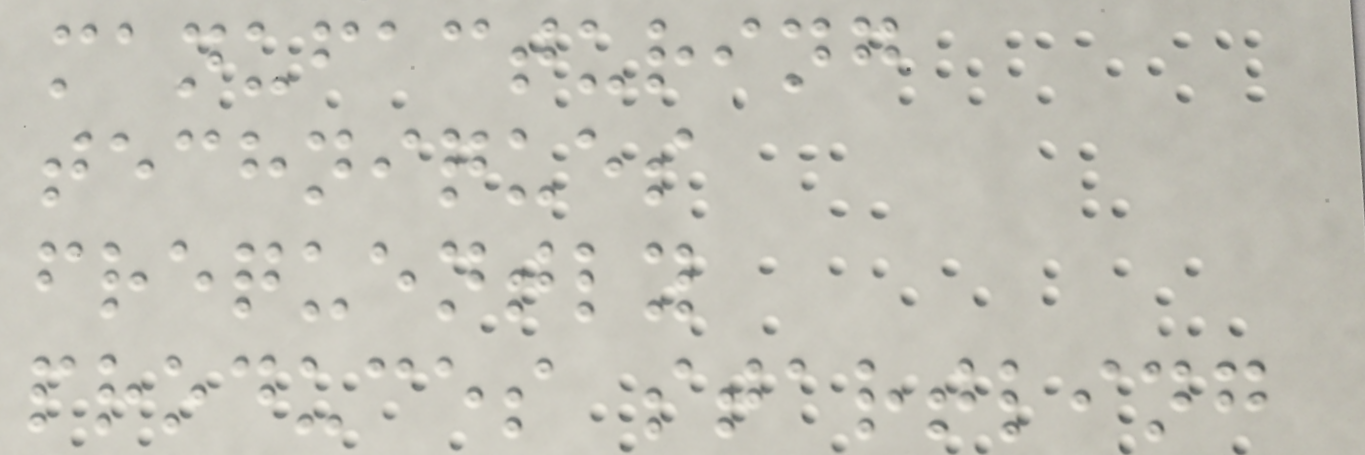manufacturing
techniques
frequently
produces startling
